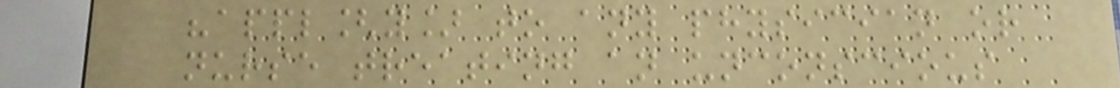"appl[y] to any physician or
nurse treating an unconscious
